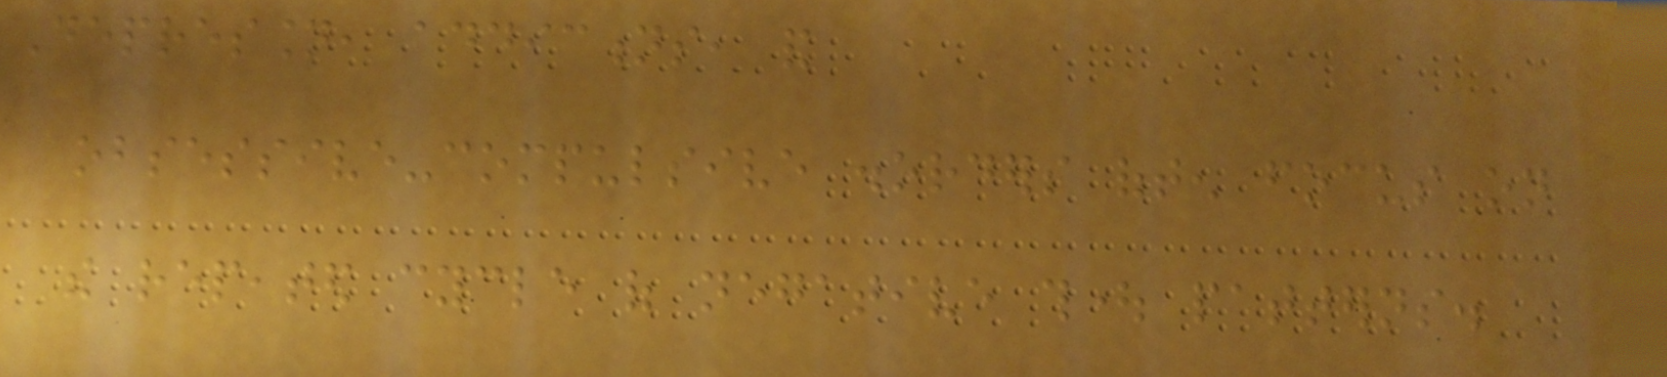Depression, addictions, and
obsessive-compulsive disorders often focus on
the repeated cycle of negative thought patterns.
